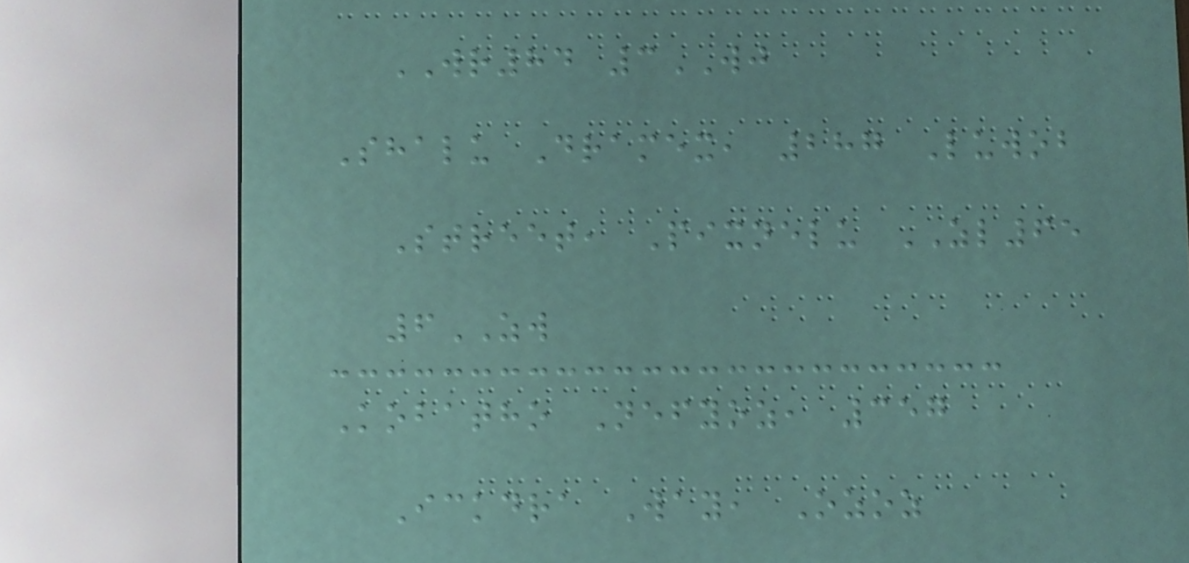WR84 3WJ
Shalu Dramex, 287 Luwob
Street, Pixnelu ZL65
6ZW
Kobatho Nefyoz, 357
Ickdra Way, Ozoz
